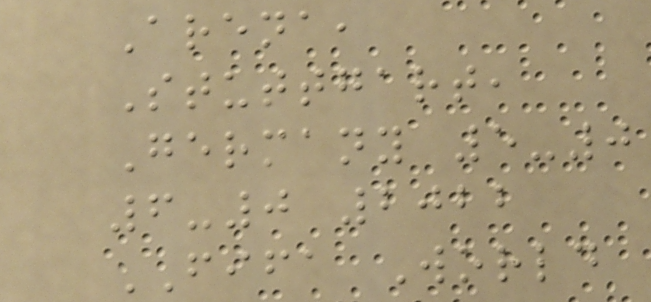Arena,
Stuttgart,
Germany 5-0
6-0 2022
FIFA World
